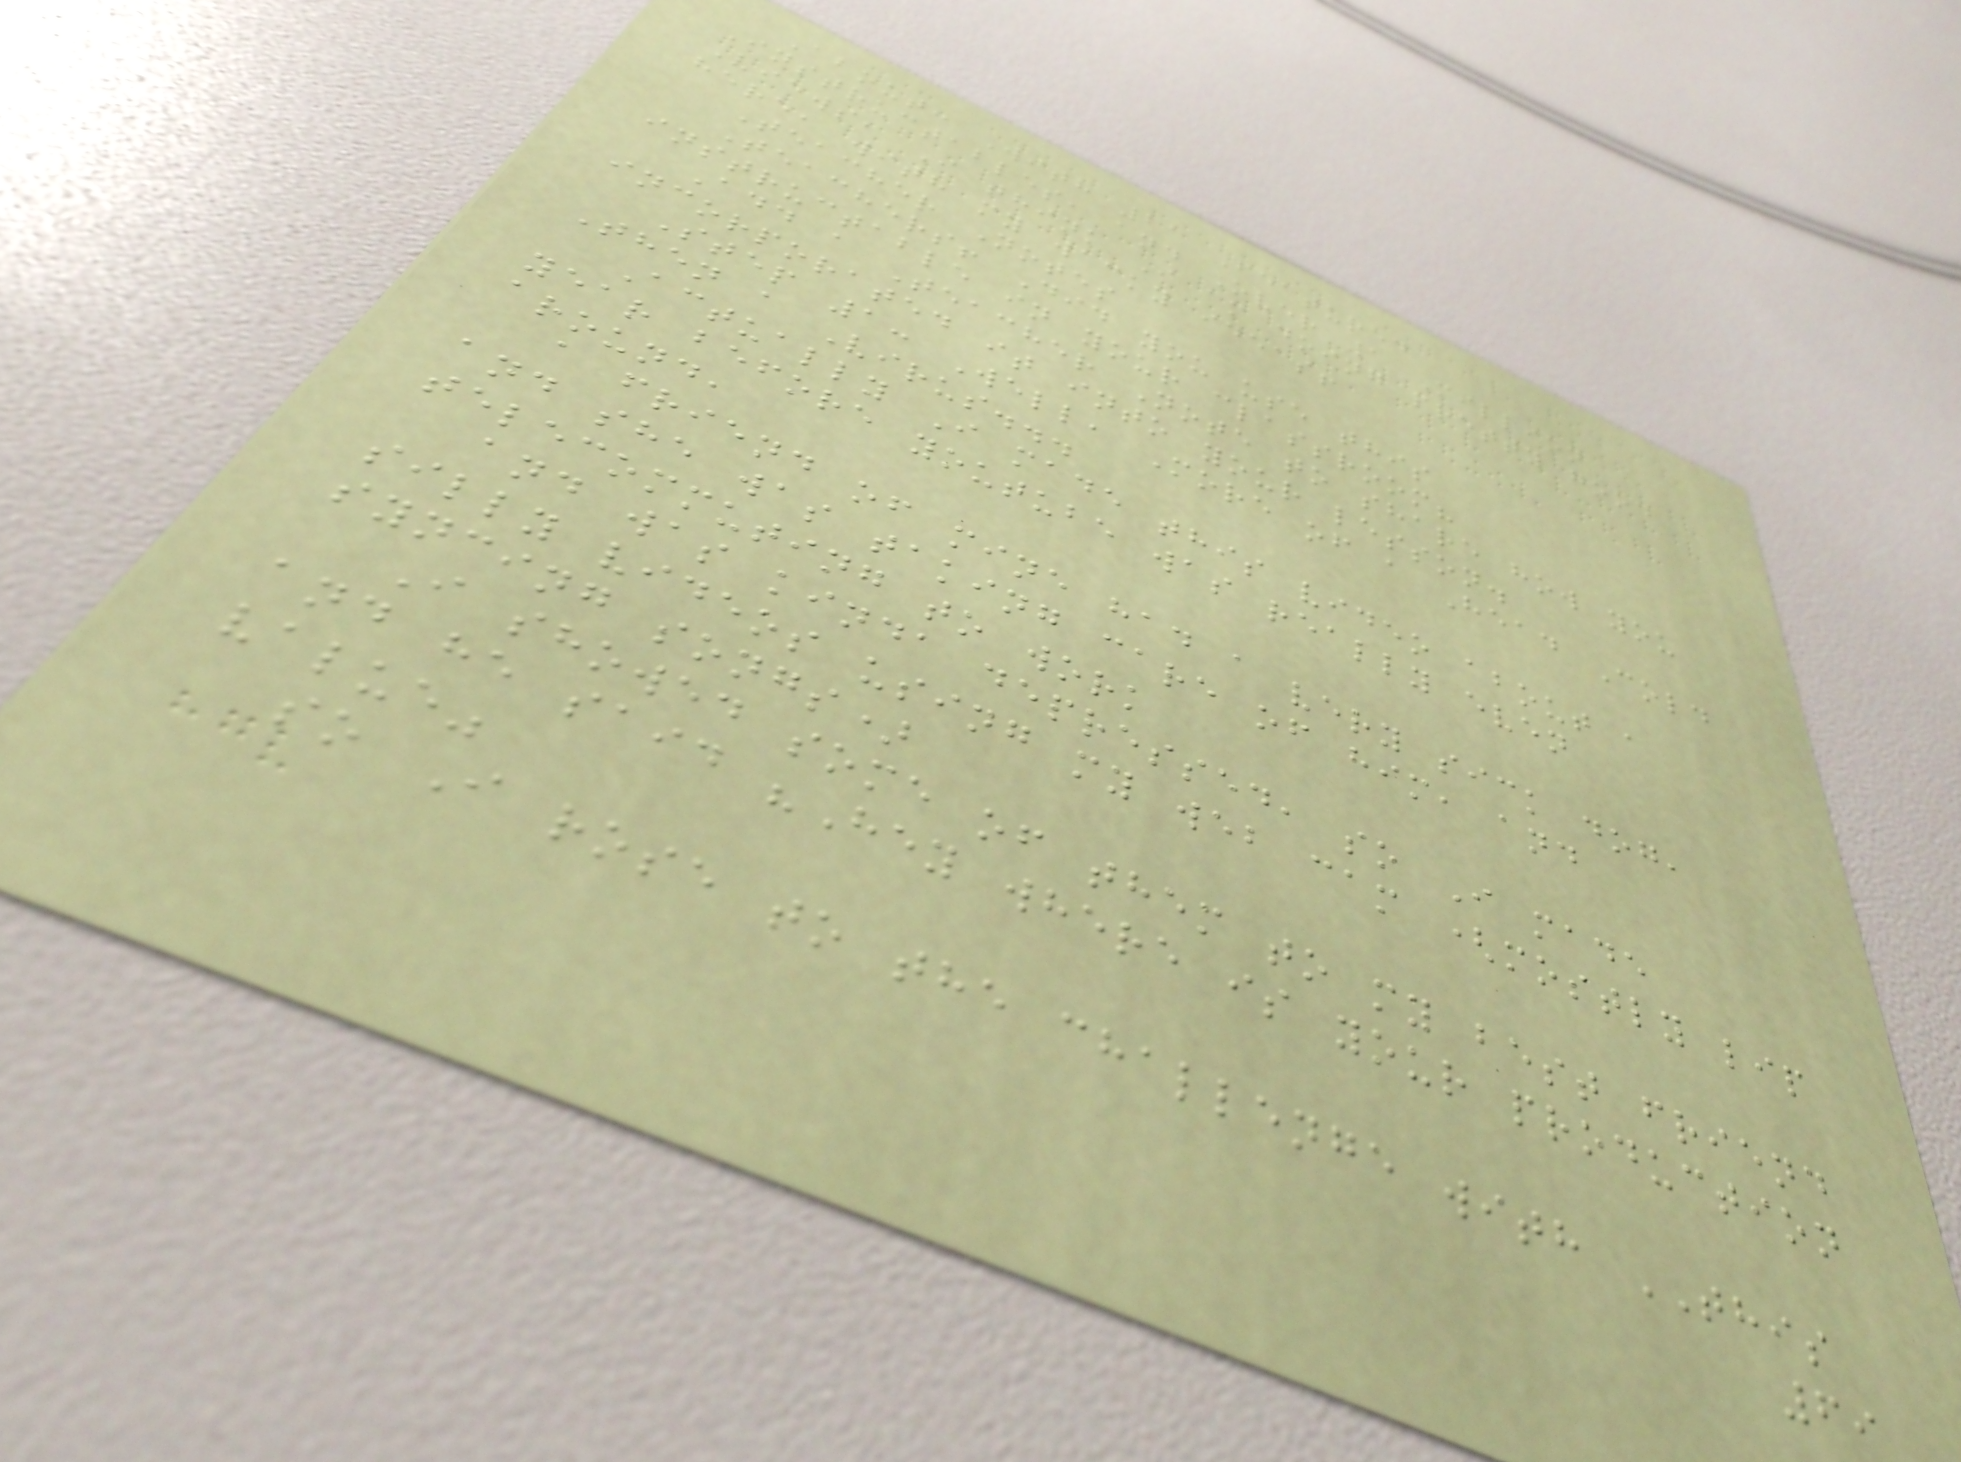About: With 21 Featured
Instructables, and Over 1 Million
Views, I think I am doing pretty good
here, with my wacky ideas!
Teacher Notes
Teachers! Did you use this
instructable in your classroom?
Add a Teacher Note to share how you
incorporated it into your lesson.
Step 1: Well, More of a Head Cold
Then a Virus...
Actually I made this video about a
year before youtube was really even
around,
a friend of mine had a very sick dog,
and she was taking care of him, and
telecommuting to work
and was kinda depressed, so I made
silly videos using my web cam (mostly lip
syncing songs)
I showed some of them to my best friend
and he said "Hey where is your production
value"
so I rose to the challenge with THIS
69
